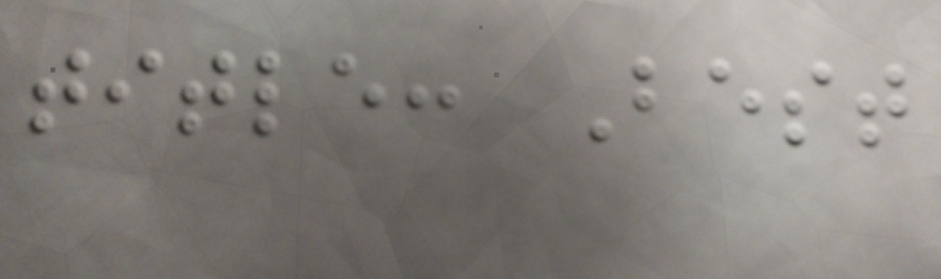title: Best
